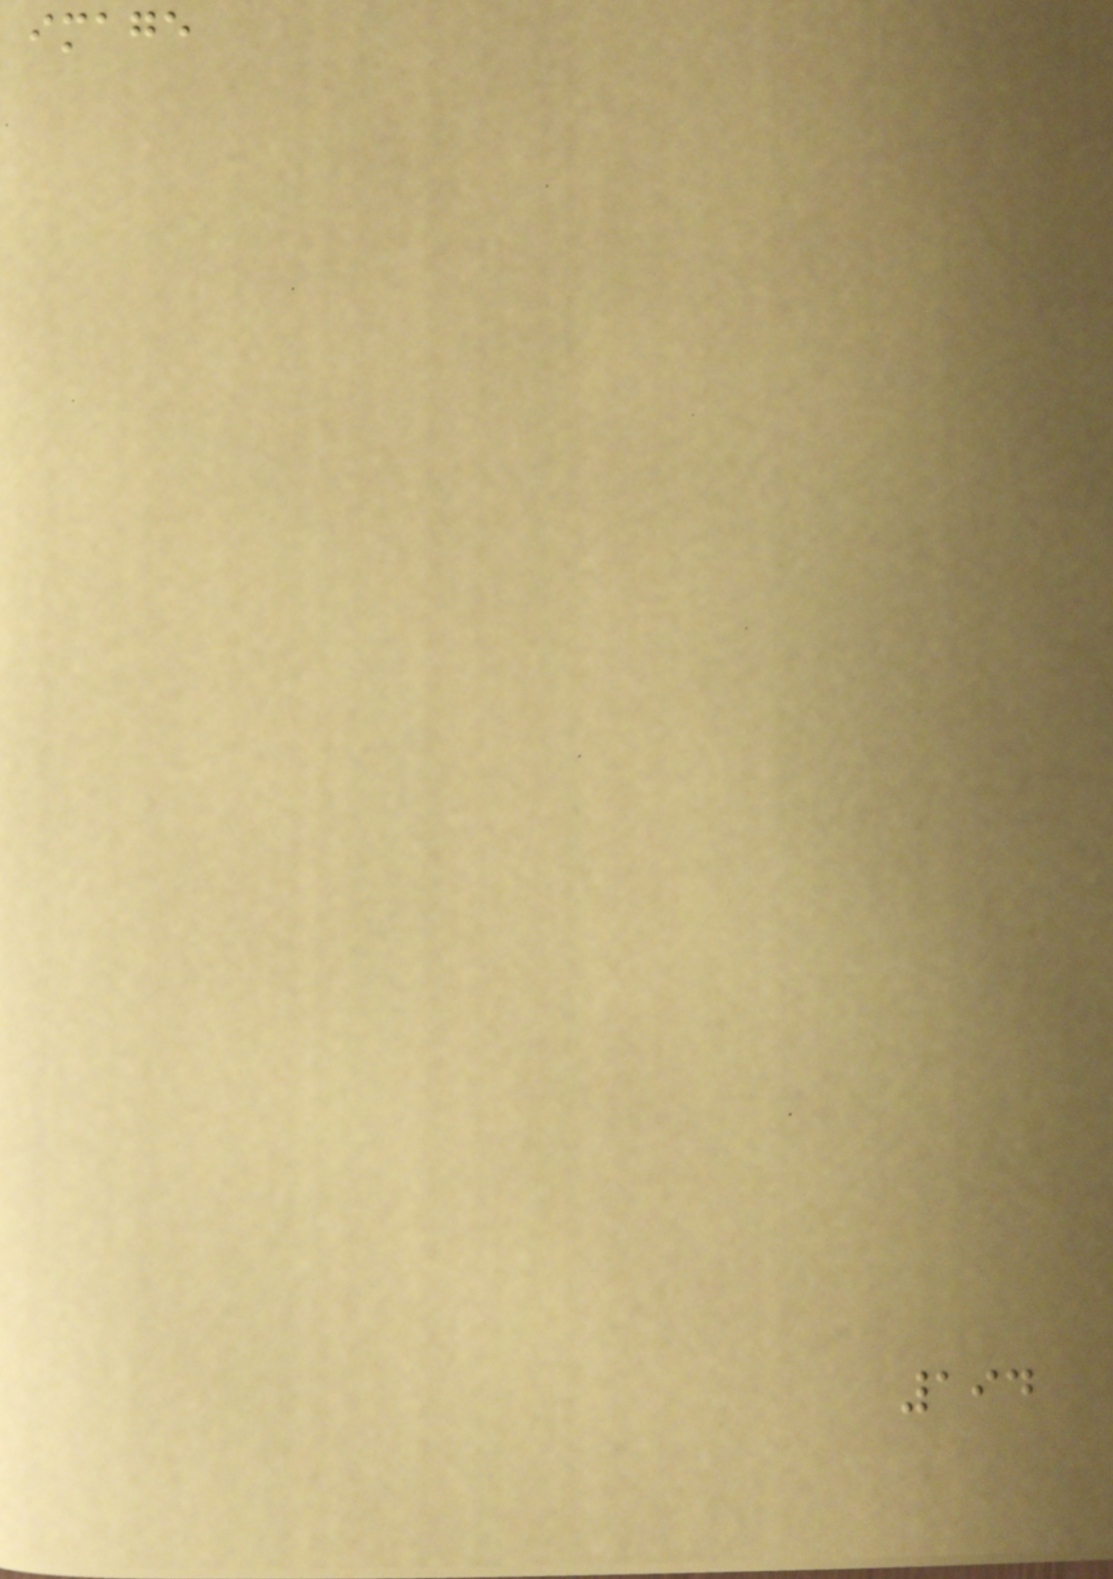image
194
